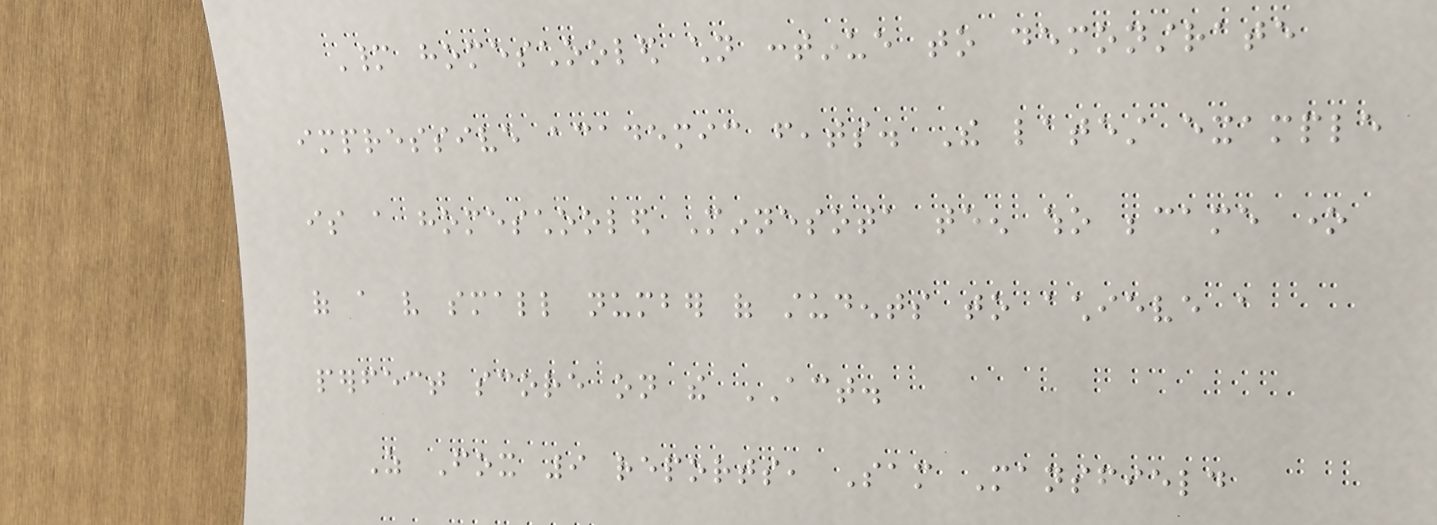Many homeschooled children continue to demonstrate
impressive academic feats. The latest example
is a homeschooled Minnesota teen who became one
of a very small number of students to achieve a
perfect score on the ACT.
As Fox 9 reports, Sam Mansfield
